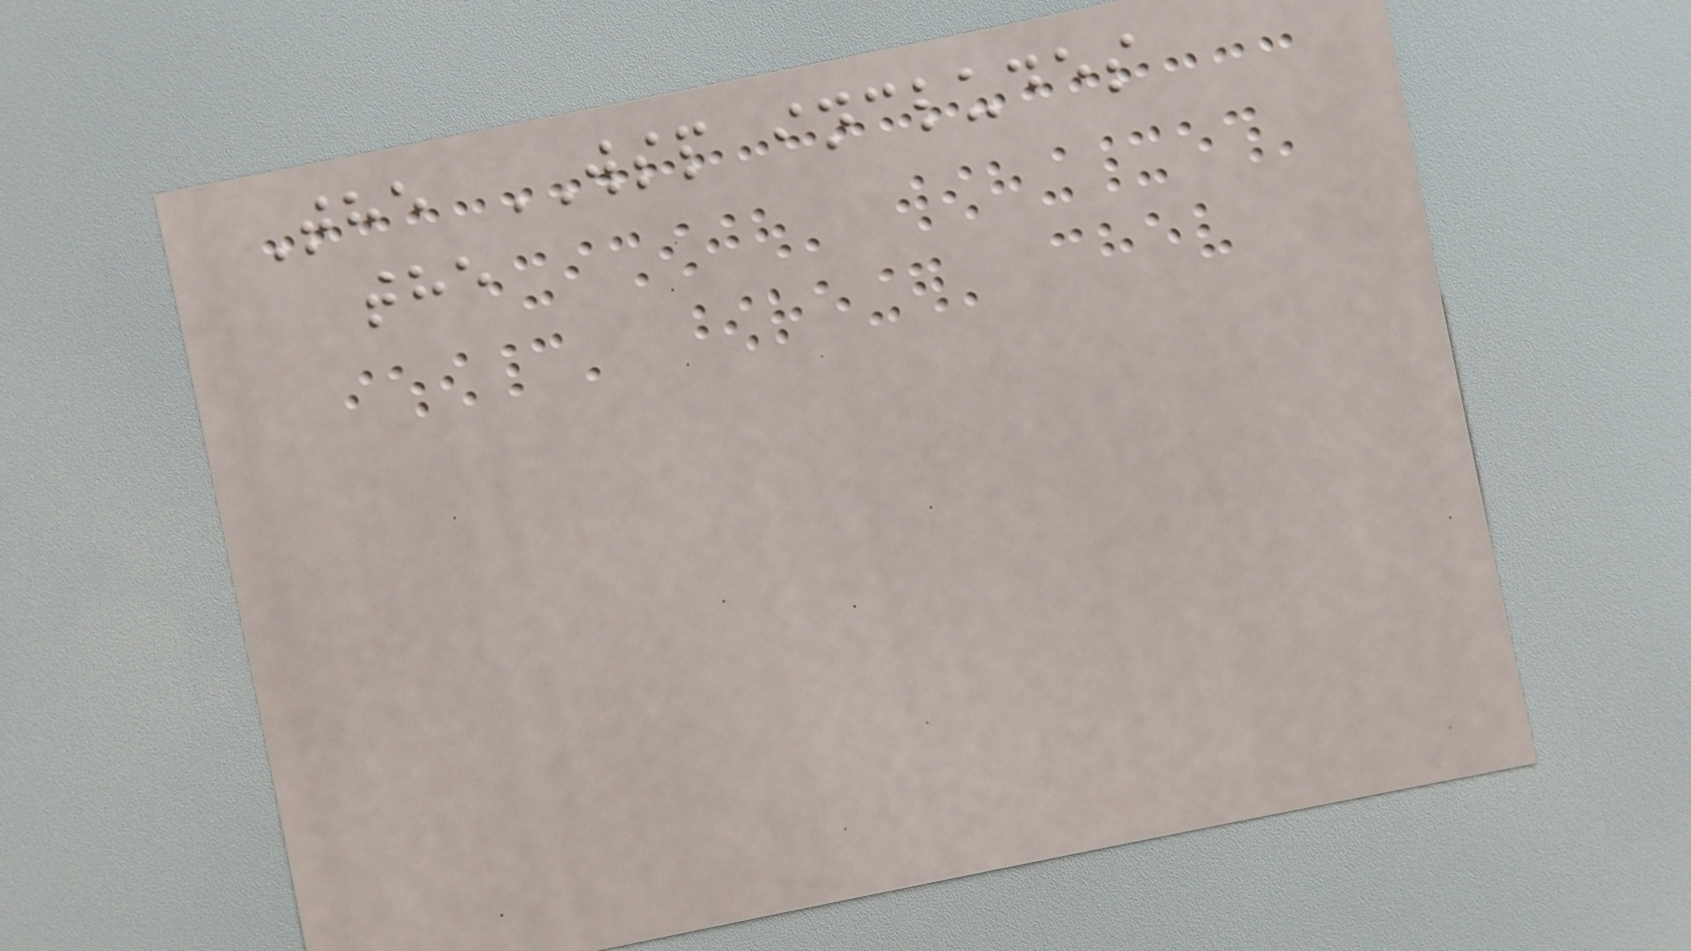The WSP includes
the
